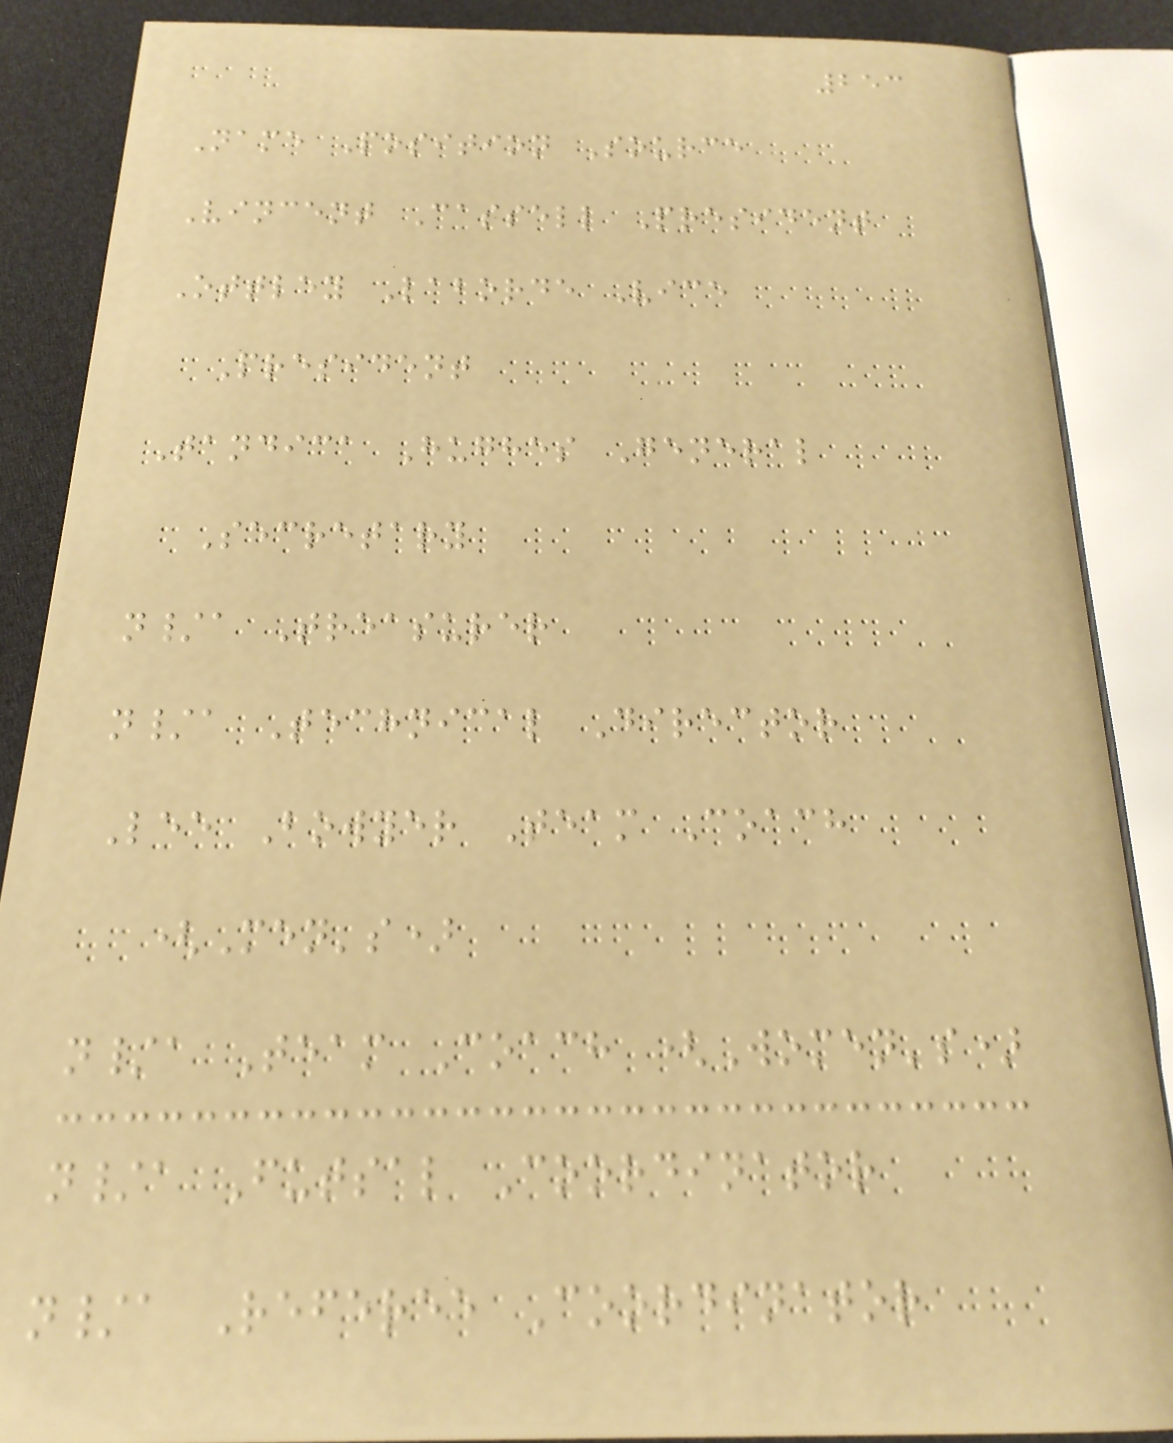253
Name Position Source
Vincent Cassell President
Ottley Laborde Vice
President
Tandica Hughes General
Secretary
n/a Treasurer
n/a Technical Director
Lee Bowyer Team Coach
(Men's)
n/a Team Coach (Women's)
n/a Futsal Coordinator
n/a Referee Coordinator
